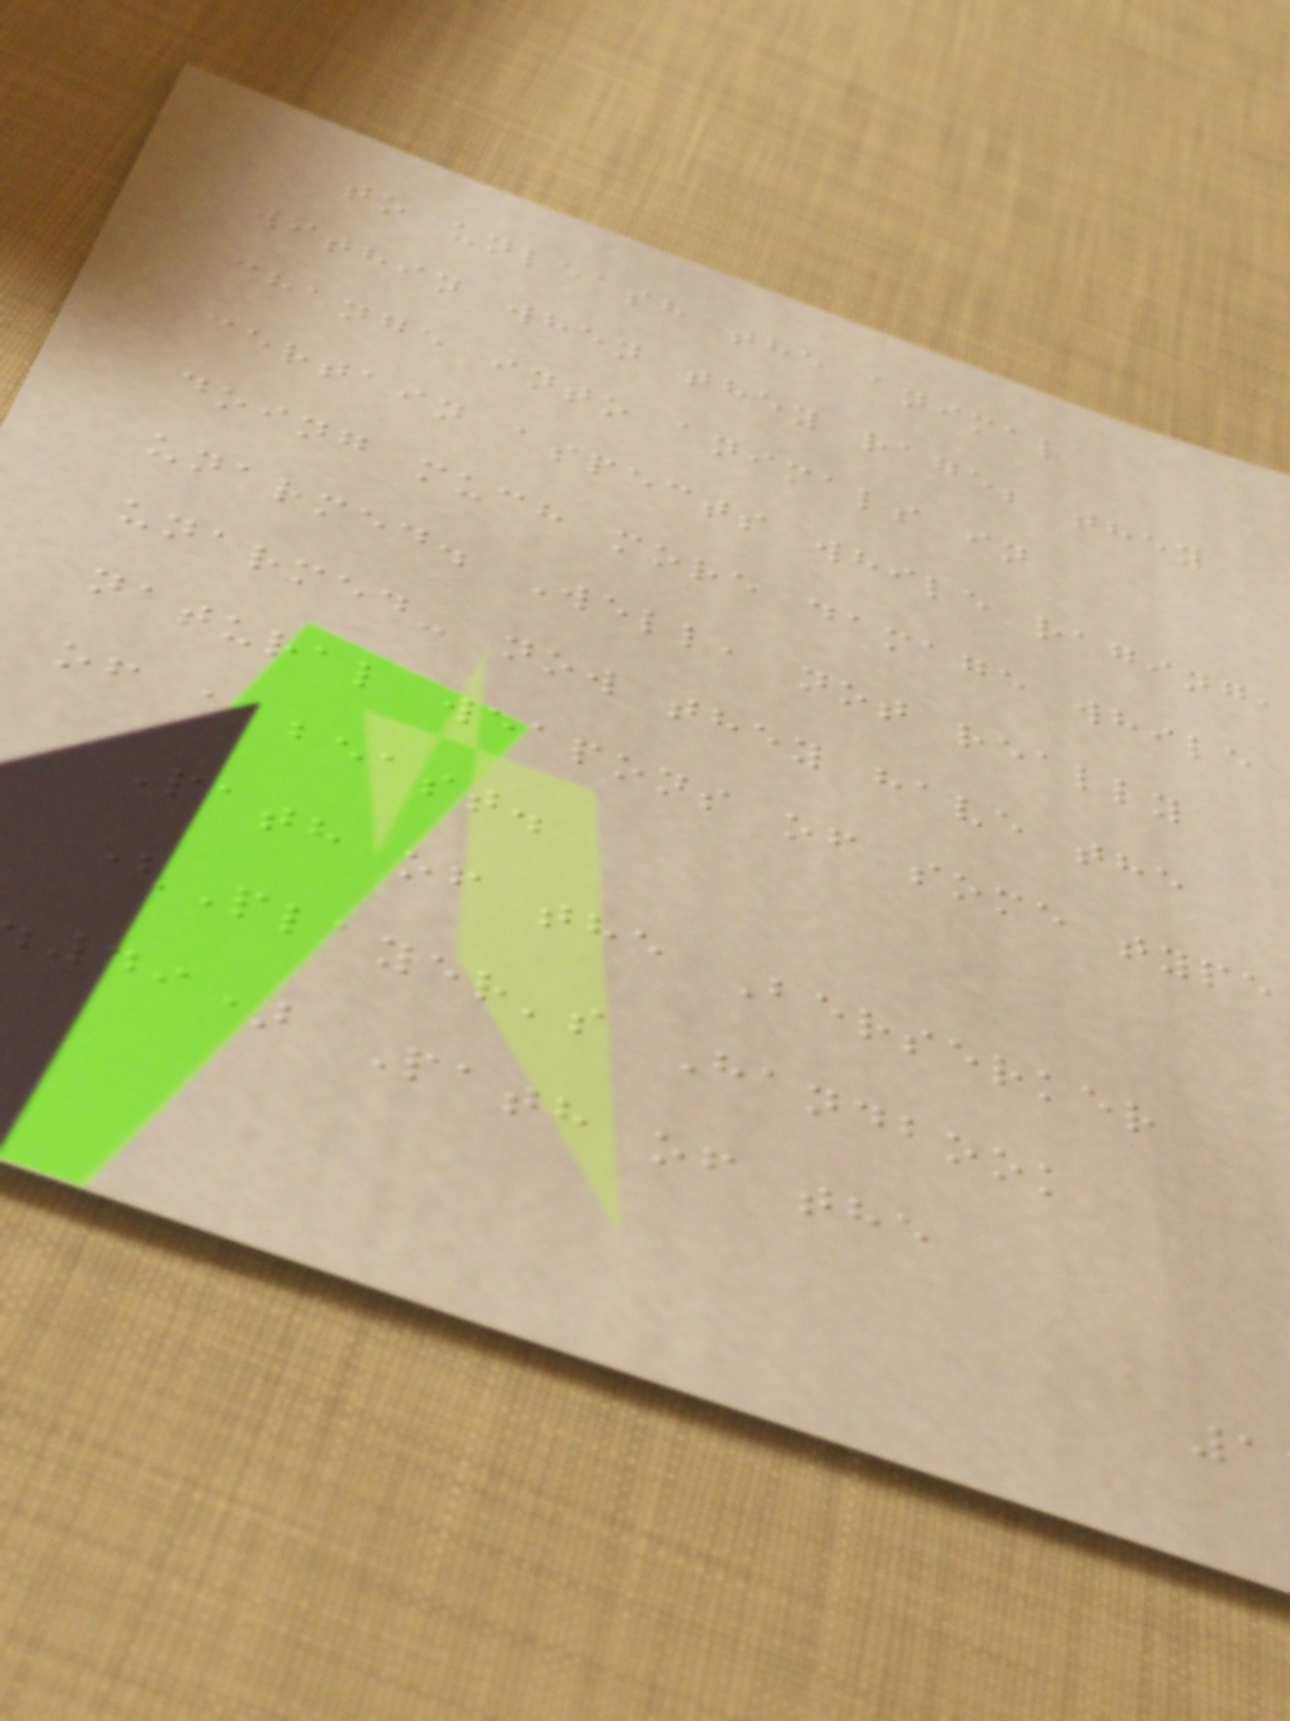to unleash the animal
within when they rage; they
change into animals in
certain aspects while raging,
doing much more damage while
unarmed. Well, not really
unarmed- now they have the
natural weapons of some type
of a beast.
Path of the Berserker
(Player's Handbook
49) Path of the
